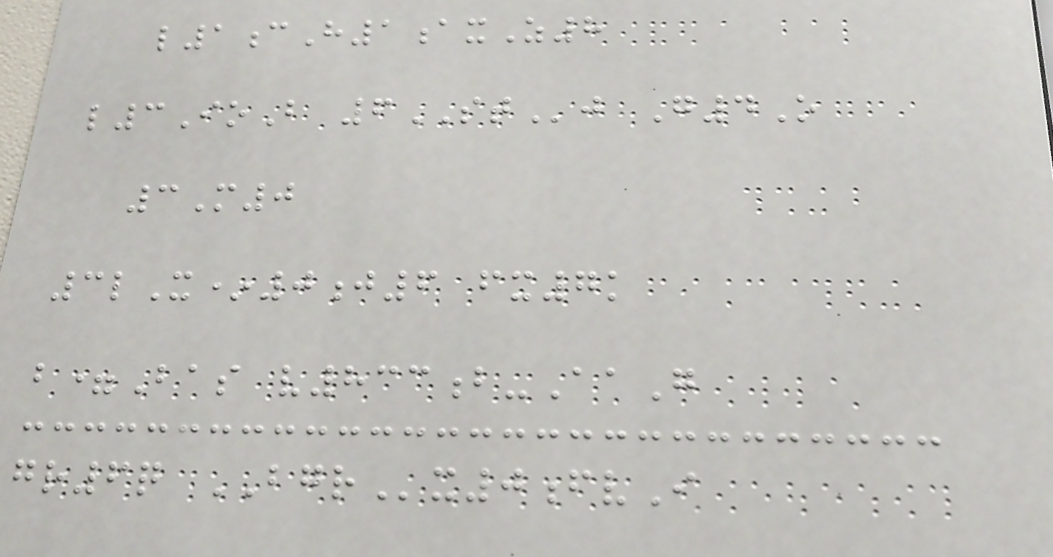l1cH1axZ8
l3IoB 6STj G4O
3M0
3lX*0j6 fx7k
b=Bas v833b-AaG
gr6q BGRx0fvI
